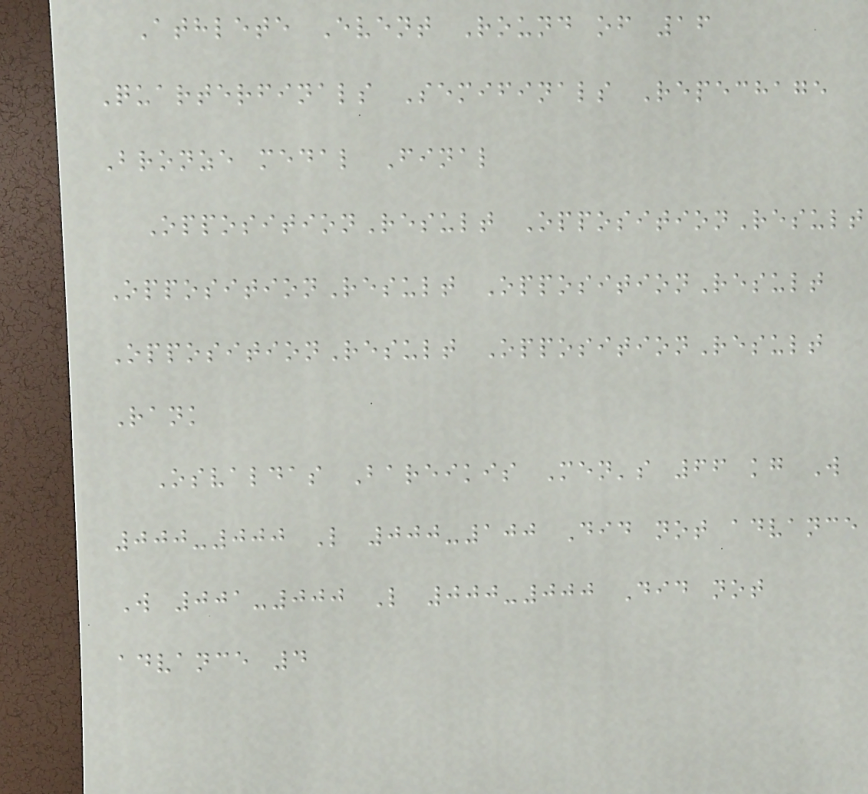Athlete Event Round of 16
Quarterfinals Semifinals Repechage
Bronze medal Final
OppositionResult OppositionResult
OppositionResult OppositionResult
OppositionResult OppositionResult
Rank
Osvaldas Bareikis Men's 66 kg W
000-000 L 000-100 Did not advance
W 001-000 L 000-000 Did not
advance 4
